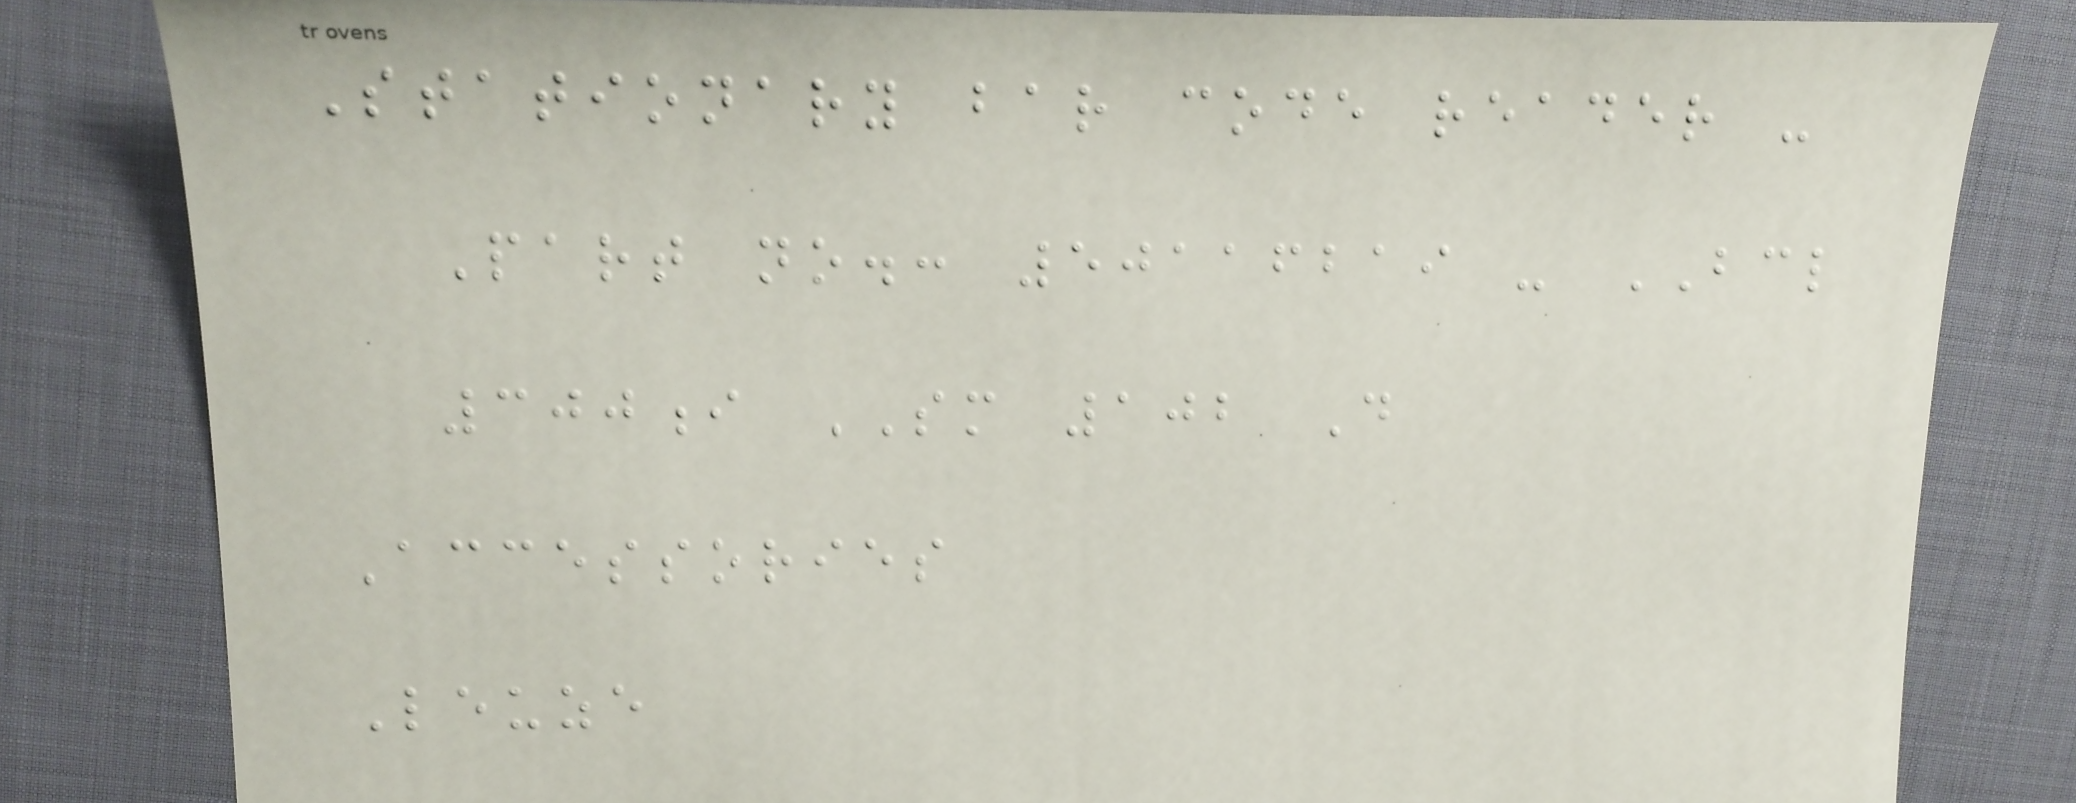Stationary bar code reader -
Part no.: 50116219 - BCL
300i SM 102 D
Accessories
Leuze
